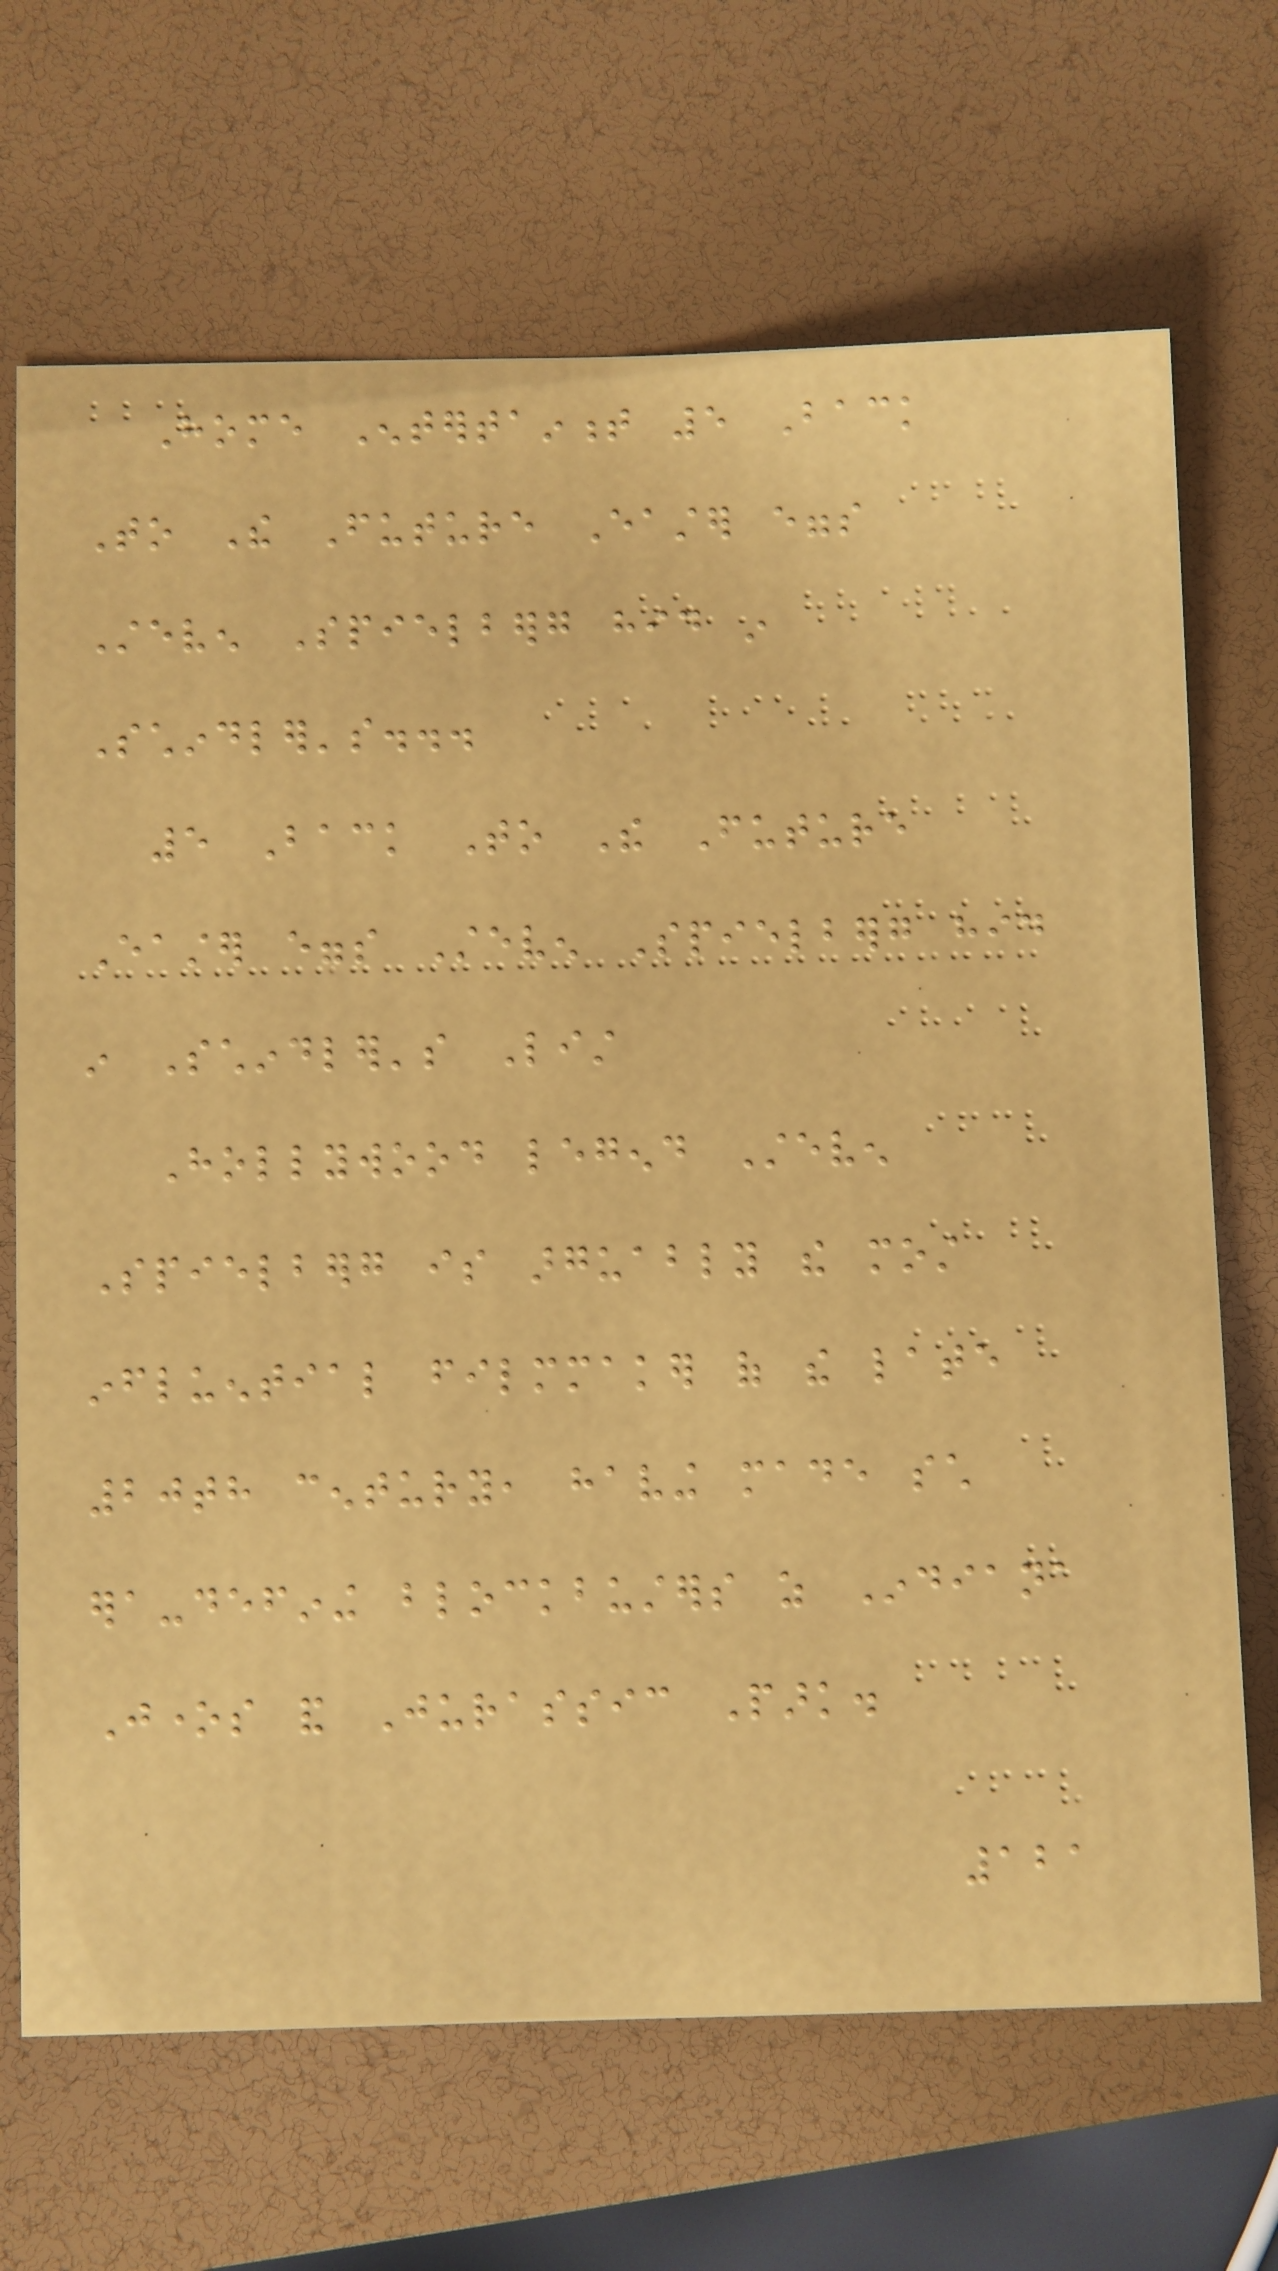Home Entertainment 5 Back
To The Future Easter eggs
Steven Spielberg hid in
Schindler's...
5 Back To The Future
Easter eggs Steven Spielberg hid
in Schindler's List
Hollywood legend Steven
Spielberg is arguably the most
influential filmmaker of the late
20th century, having made such
era-defining blockbusters as Indiana
Jones and Jurassic Park.
121
